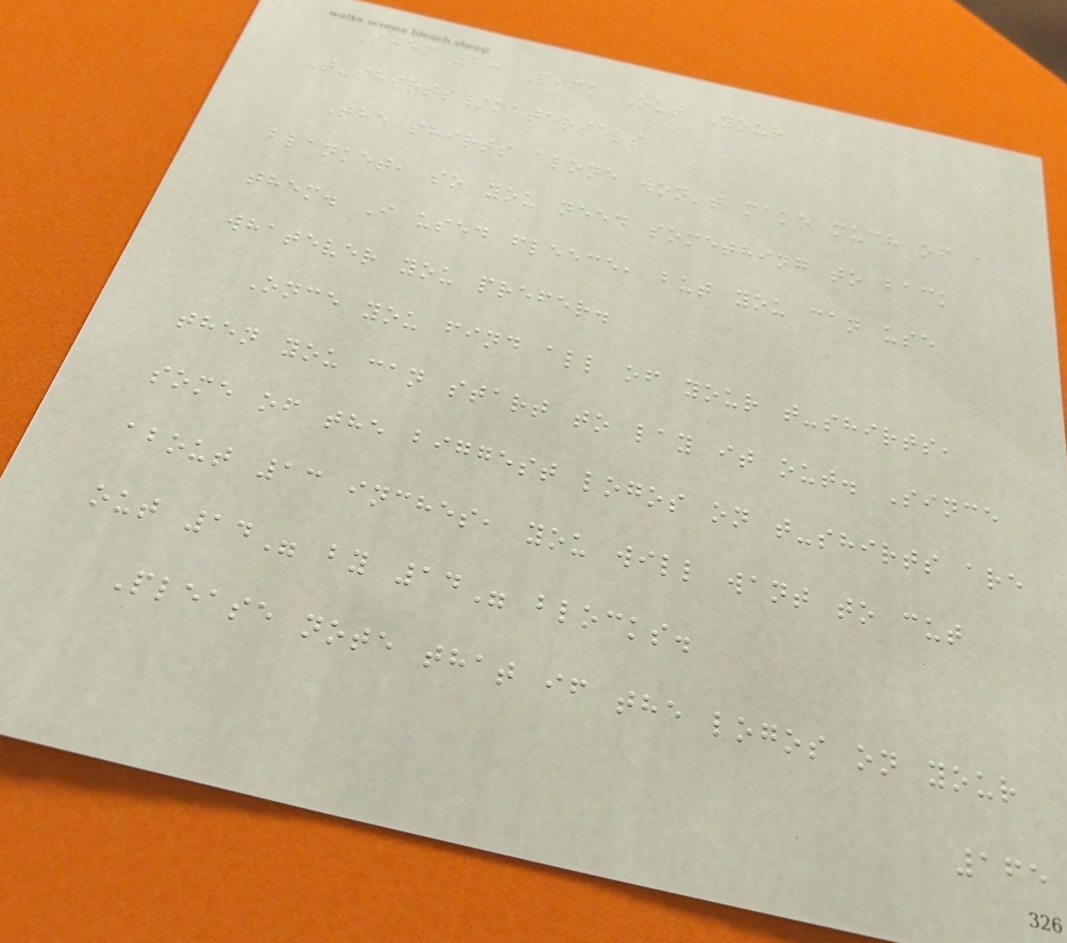Step 1: Pick Out Your
T-shirts/materials
The shirts alone won't make much of a
blanket, so you need something to back
them. I used fleece, but you can use
whatever you prefer.
Once you find all of your t-shirts,
then you can start to lay it out. Since
some of the biggest logos on t-shirts are
about 13 inches, you will want to cut
out 14" by 14" blocks.
Please note that if the logos on your
165
